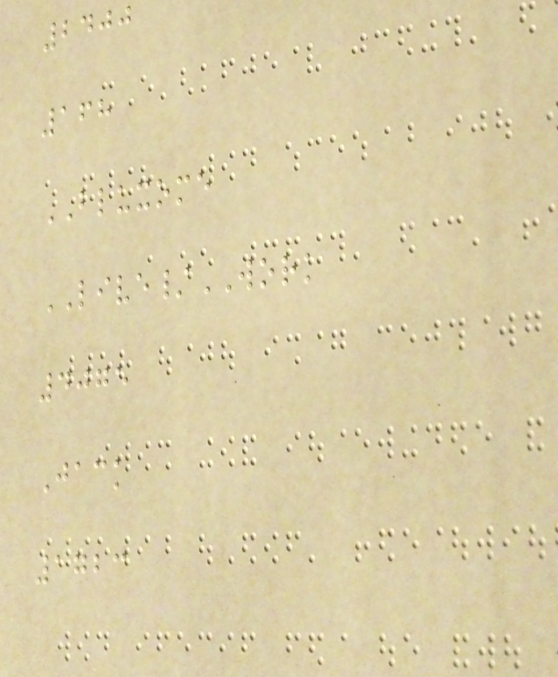2400
168
BLUXOME
LIVE/WORK
4075
Jack
1723
